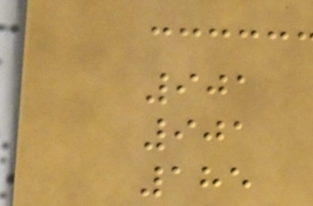901
901
185
